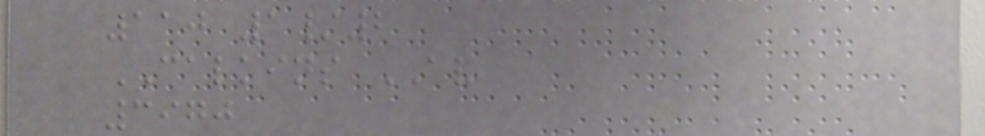110 1/2
CALKINS AV
3970
